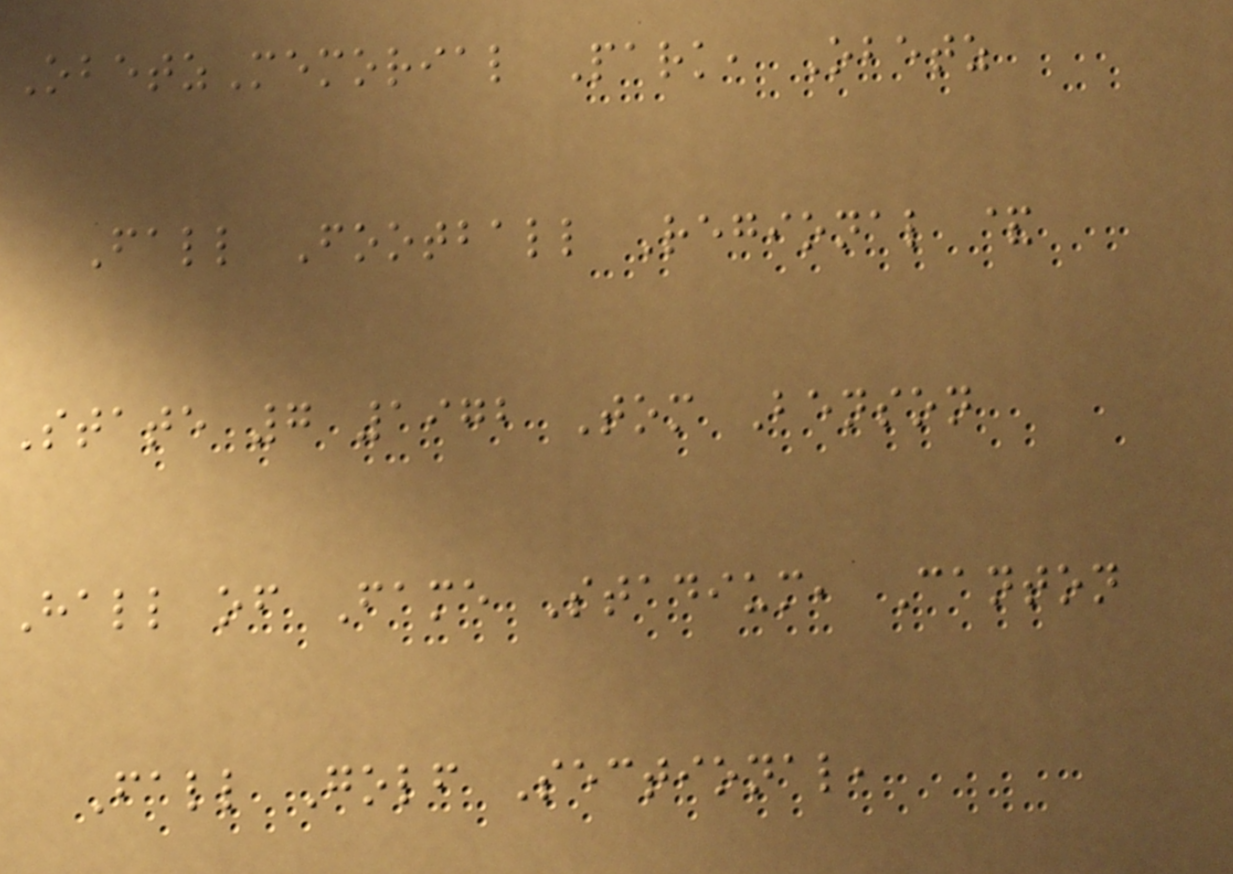ObetzMemorial Park, Obetz
Fall Football Regional &
State 7 1972 Tom Benson
Hall of Fame Stadium, Canton
Fall Golf Sectional,
